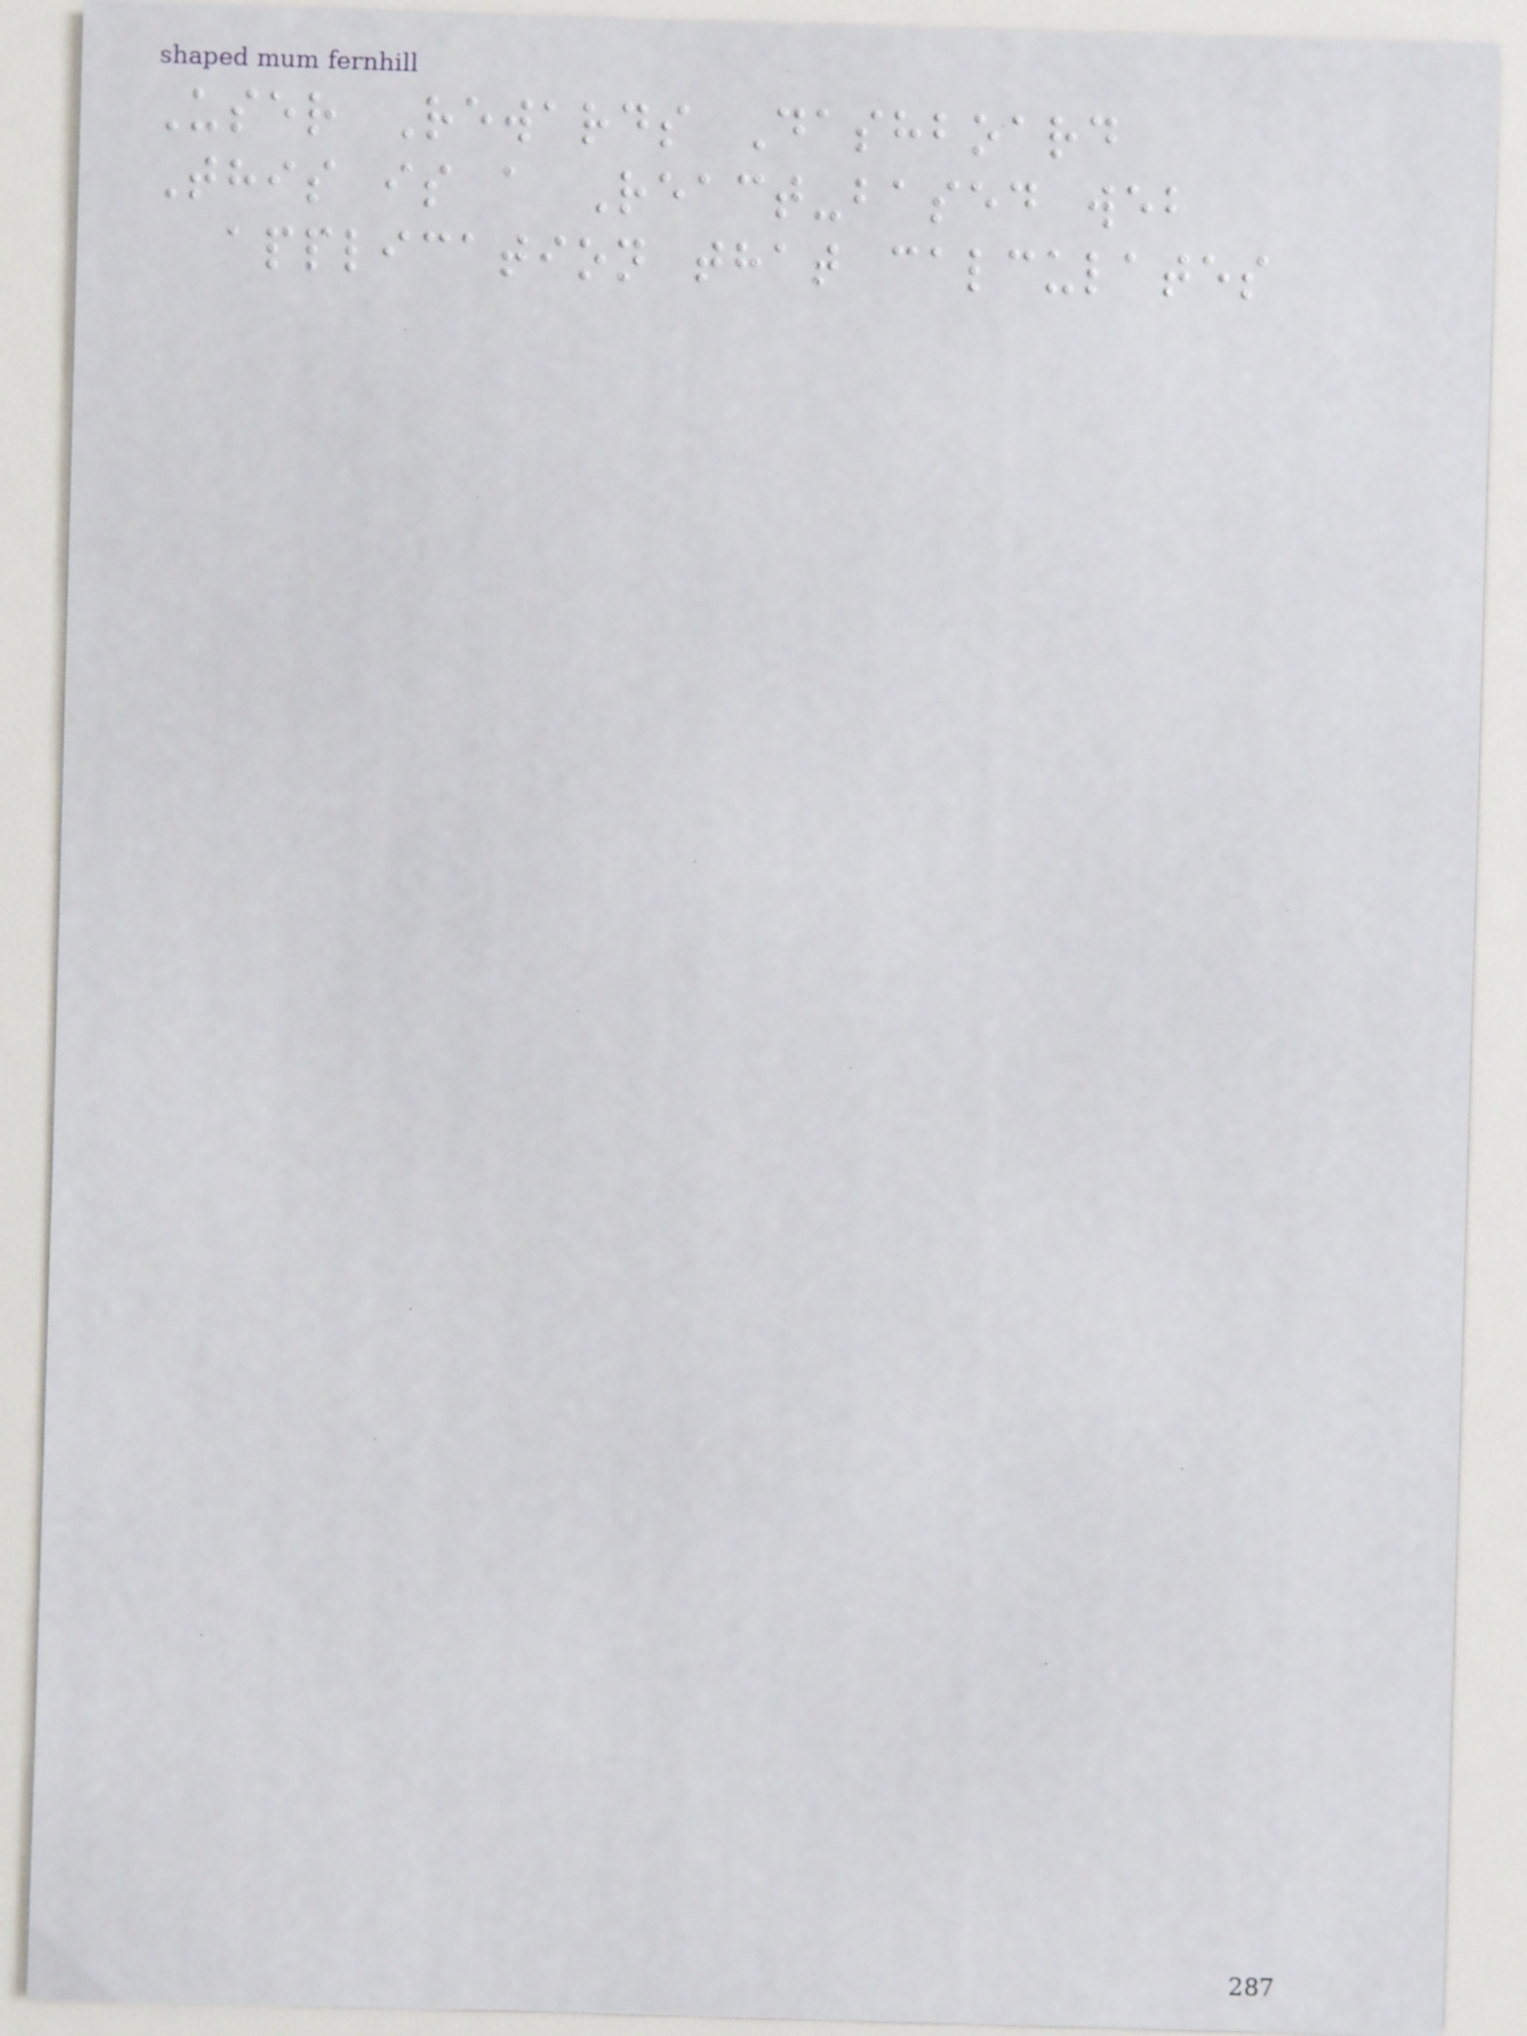User Rewards Dashboard
This is a React-based web
application that calculates
